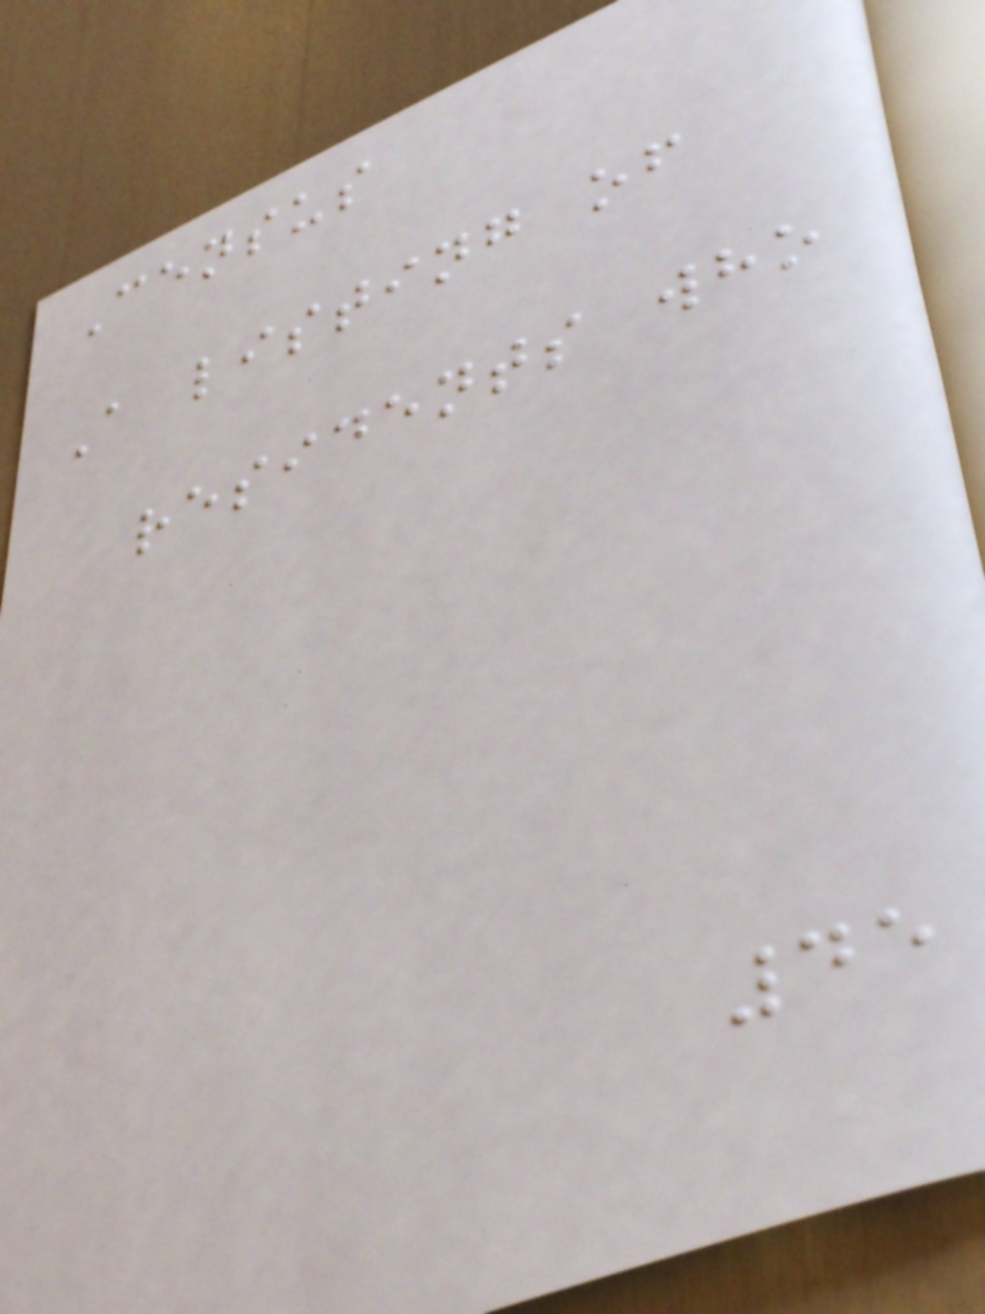Census
A listing of
residents who
45
